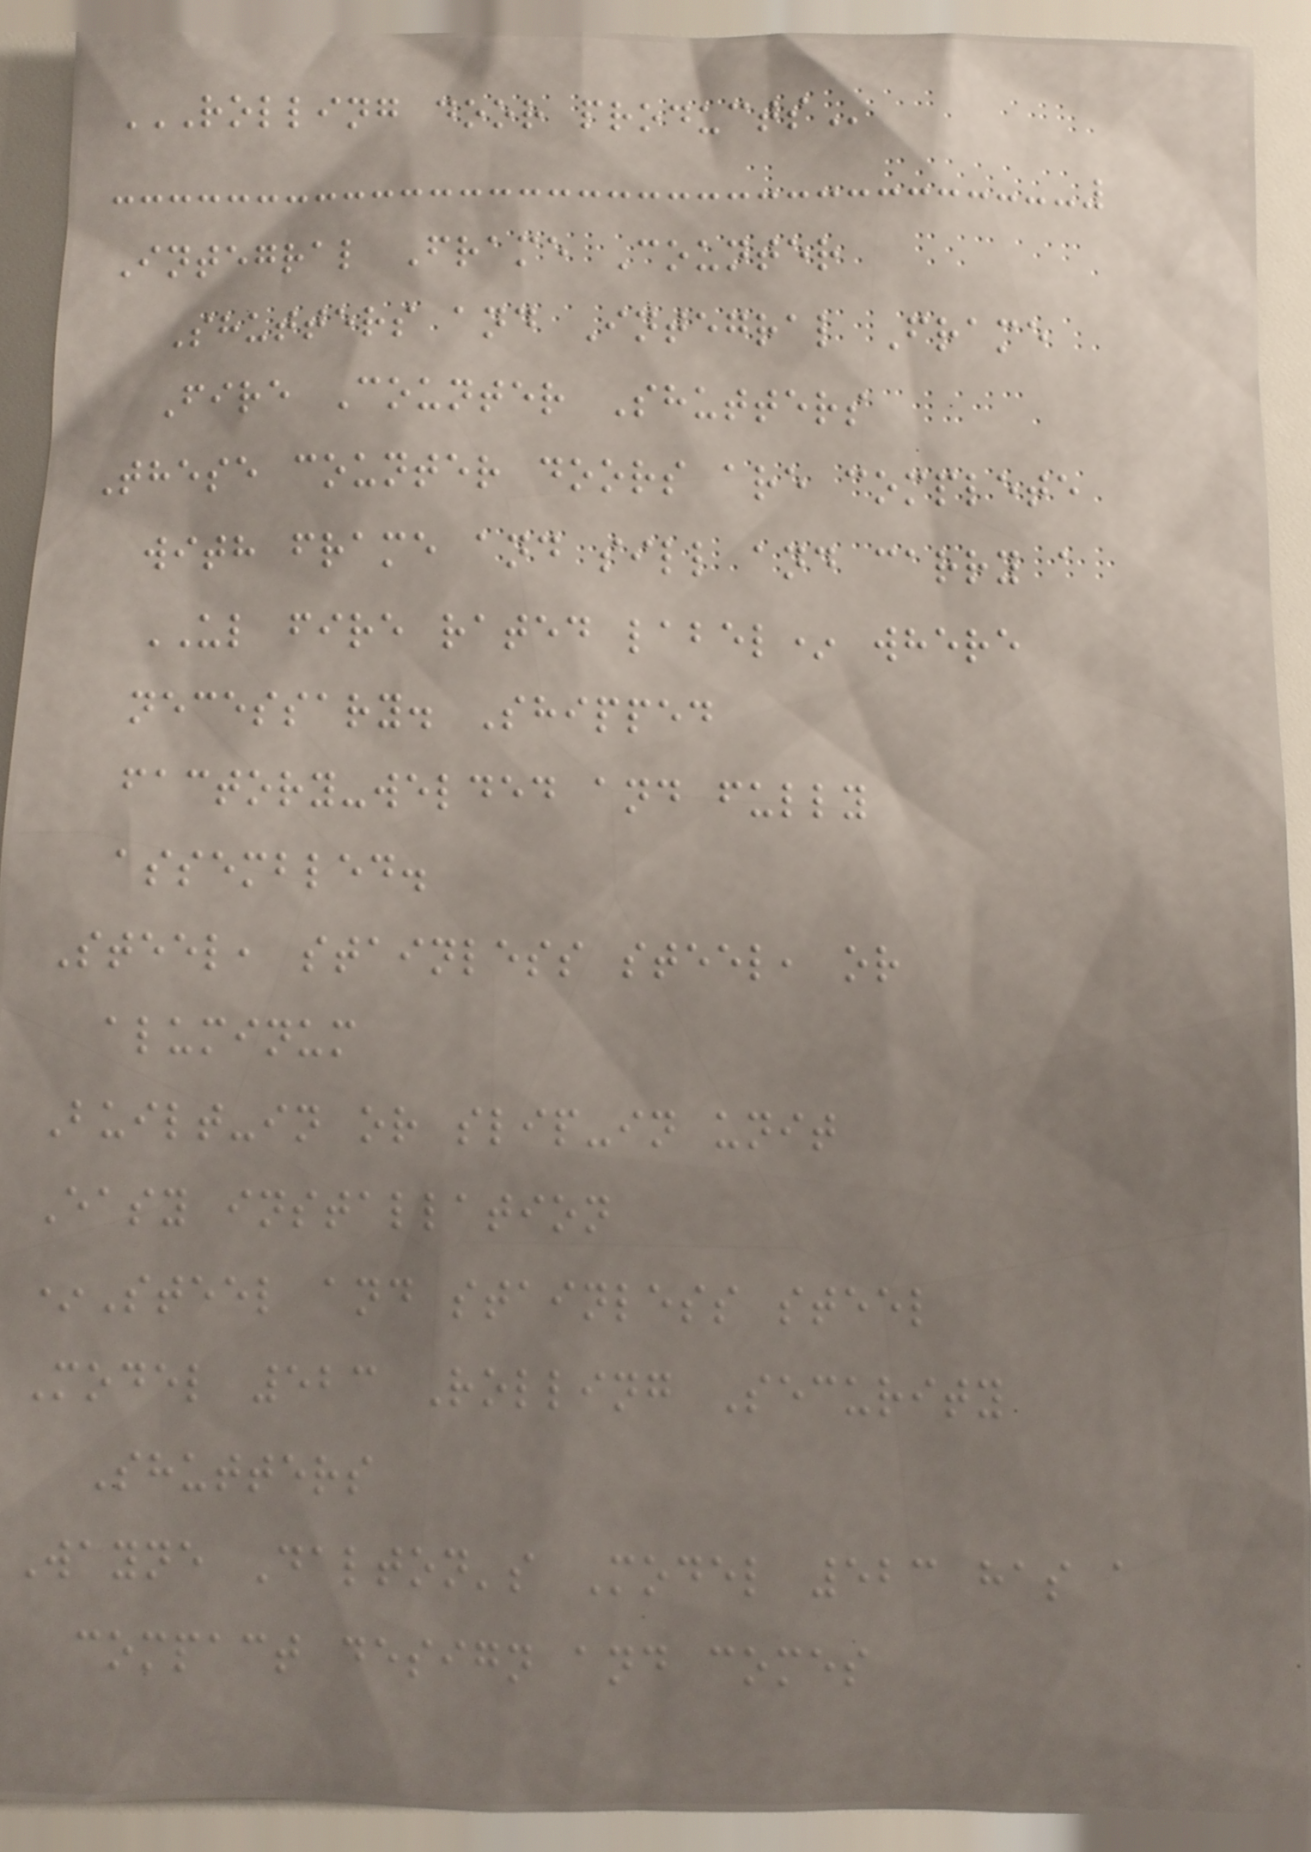ROLLING DOOR PRODUCTS
Integral Frame Counter
Shutters and Integral Frame
Fire Counter Shutters
These counter doors are complete
with frame and sill and carry a
UL fire rated label* where
necessary. Shipped
factory-welded and fully
assembled.
Steel, stainless steel, or
aluminum
Built-in or slip-in unit
Easy installation
*Steel and stainless steel
Model 523 Rolling Security
Shutters
Wayne Dalton's Model 523 has a
compact design and comes
